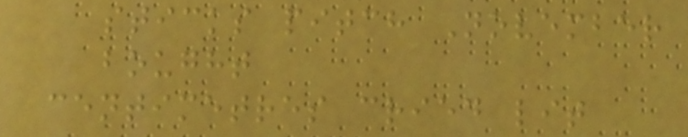sticks pitch November
bought
centimetres cried lit
